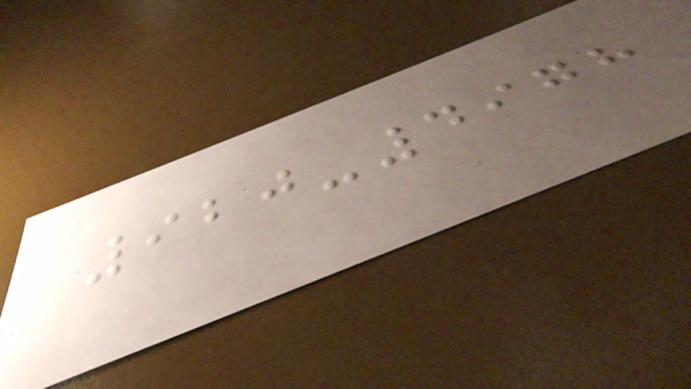920-4978
